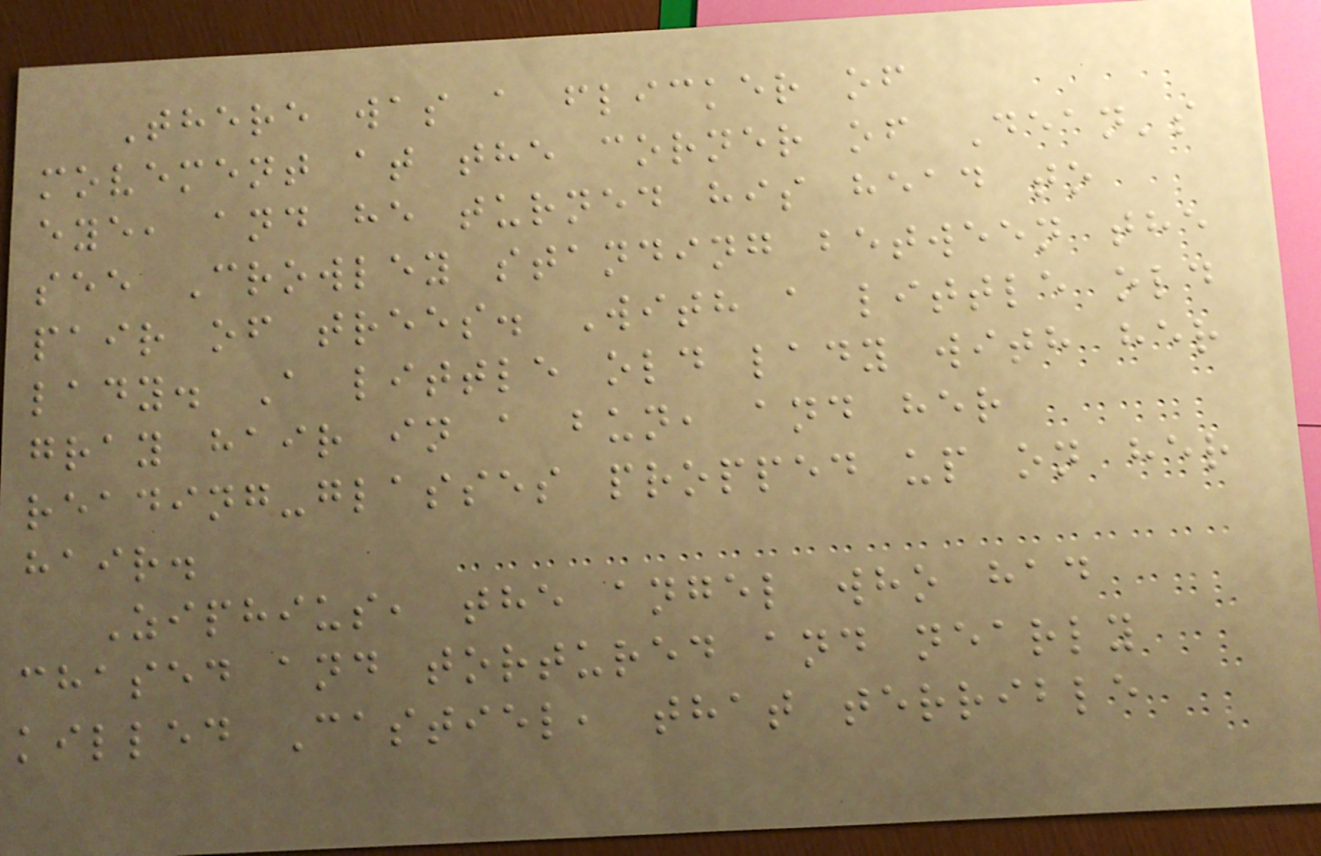There was a flicker of
movement at the corner of Dean's
eye, and he turned his head to
see Crowley standing between the
pair of trees. With a little old
lady. A little old lady with her
gray hair in a bun, and her
reading-glasses propped up on her
hair.
Ziphius, the angel who had
chased and tortured and nearly
killed Castiel, that terrible
